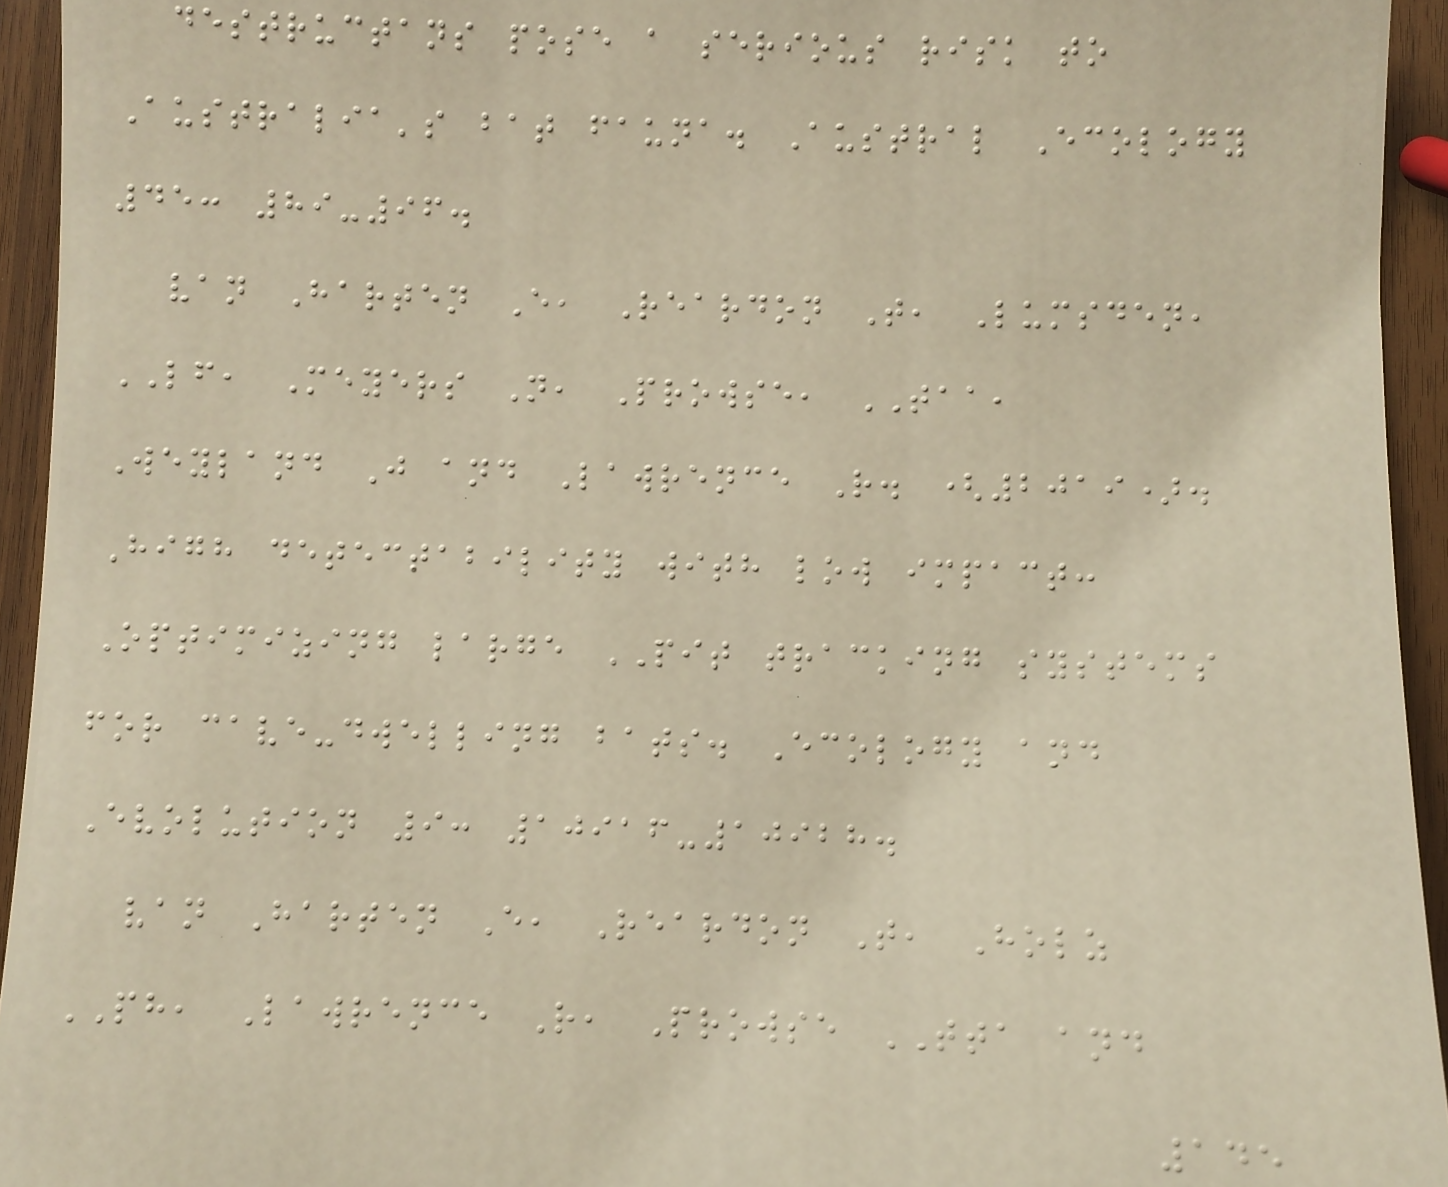destructans pose a serious risk to
Australia's bat fauna. Austral Ecology
45: 89-96.
van Harten E, Reardon T, Lumsden,
LF, Meyers N, Prowse, TAA,
Weyland J and Lawrence R. (2019).
High detectability with low impact:
Optimizing large PIT tracking systems
for cave-dwelling bats. Ecology and
Evolution 9: 10916-10928.
van Harten E, Reardon T, Holz
PH, Lawrence R, Prowse TTA and
145
